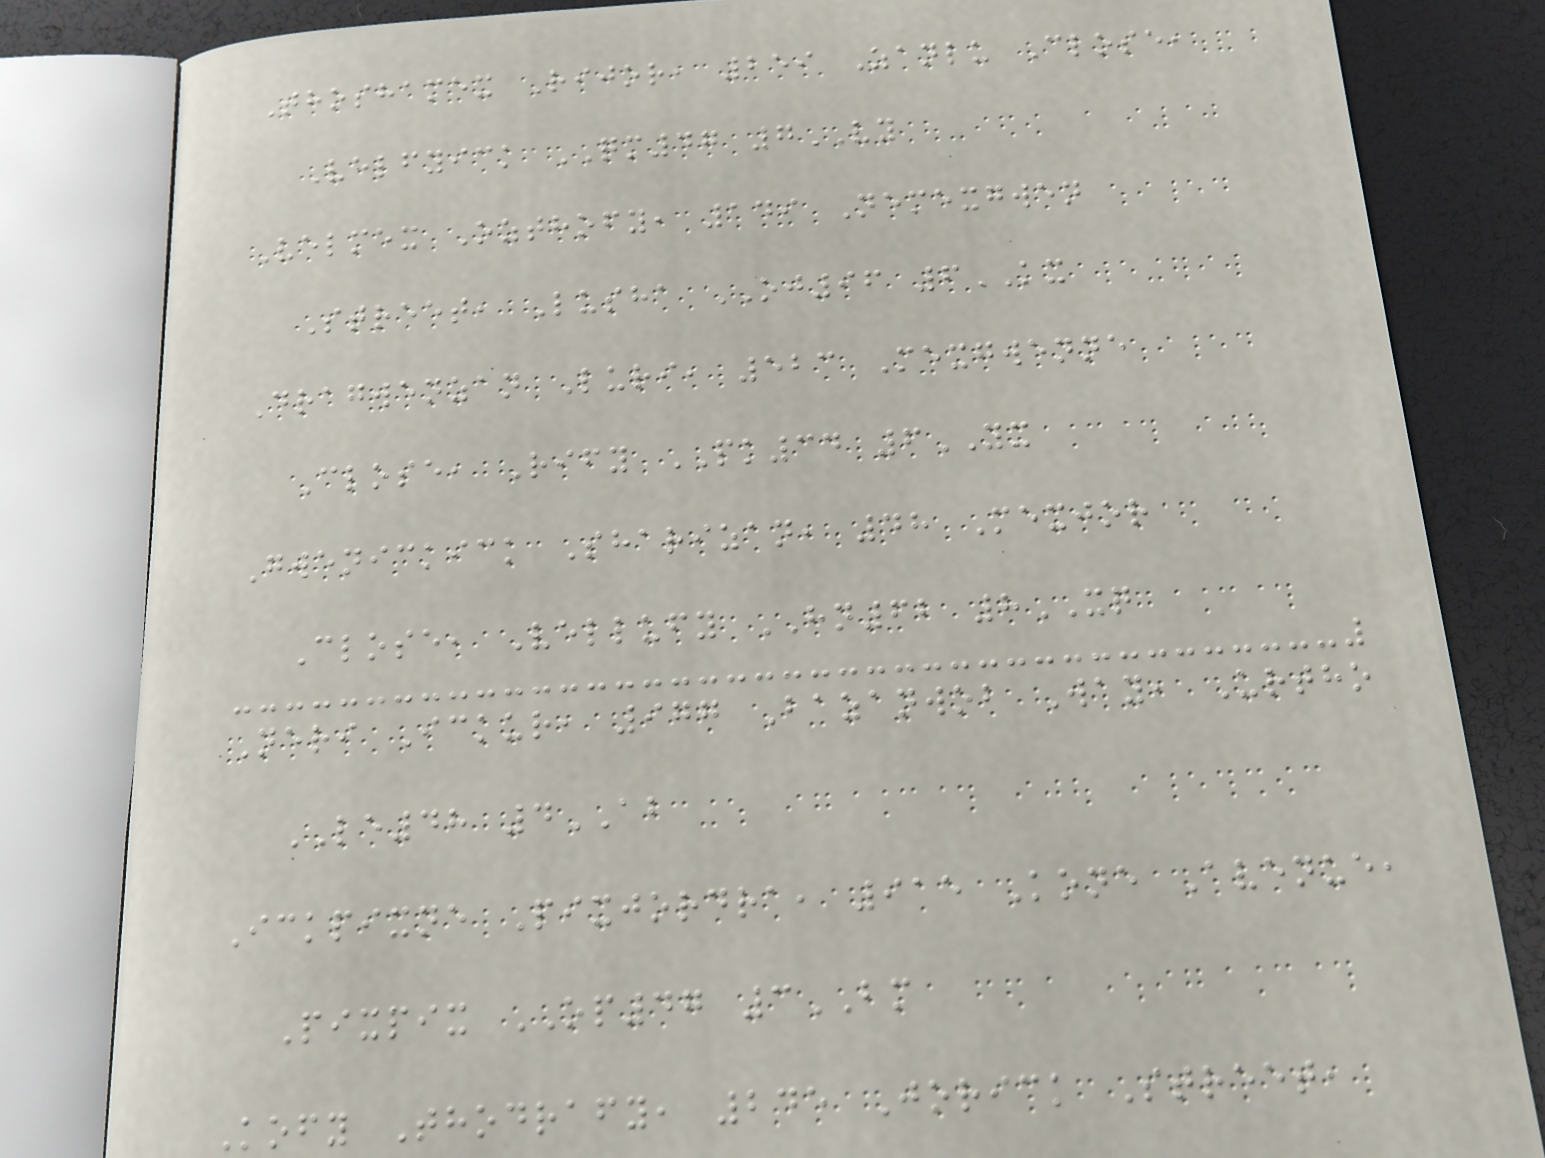Thoshamex Rijor, 259 Zanlu Close,
Velfyick QM47 7VY
Velmex Ozthofy, 149 Nemexgwen
Street, Lusha OJ96 6KX
Dragwenzan Luri, 523 Mexgwenne
Close, Rify PK34 6YX
Gwenickick Sharizan, 48 Mexjor
Close, Vellufy HN62 8XQ
Neri Ickur, 977 Bazanwob Way, Urtho
LE48 4AB
Ickpixne Pixjordra, 915 Kone Avenue,
Pixpix OP47 3BM
Kofy Thodrafy, 245 Jorick Street,
